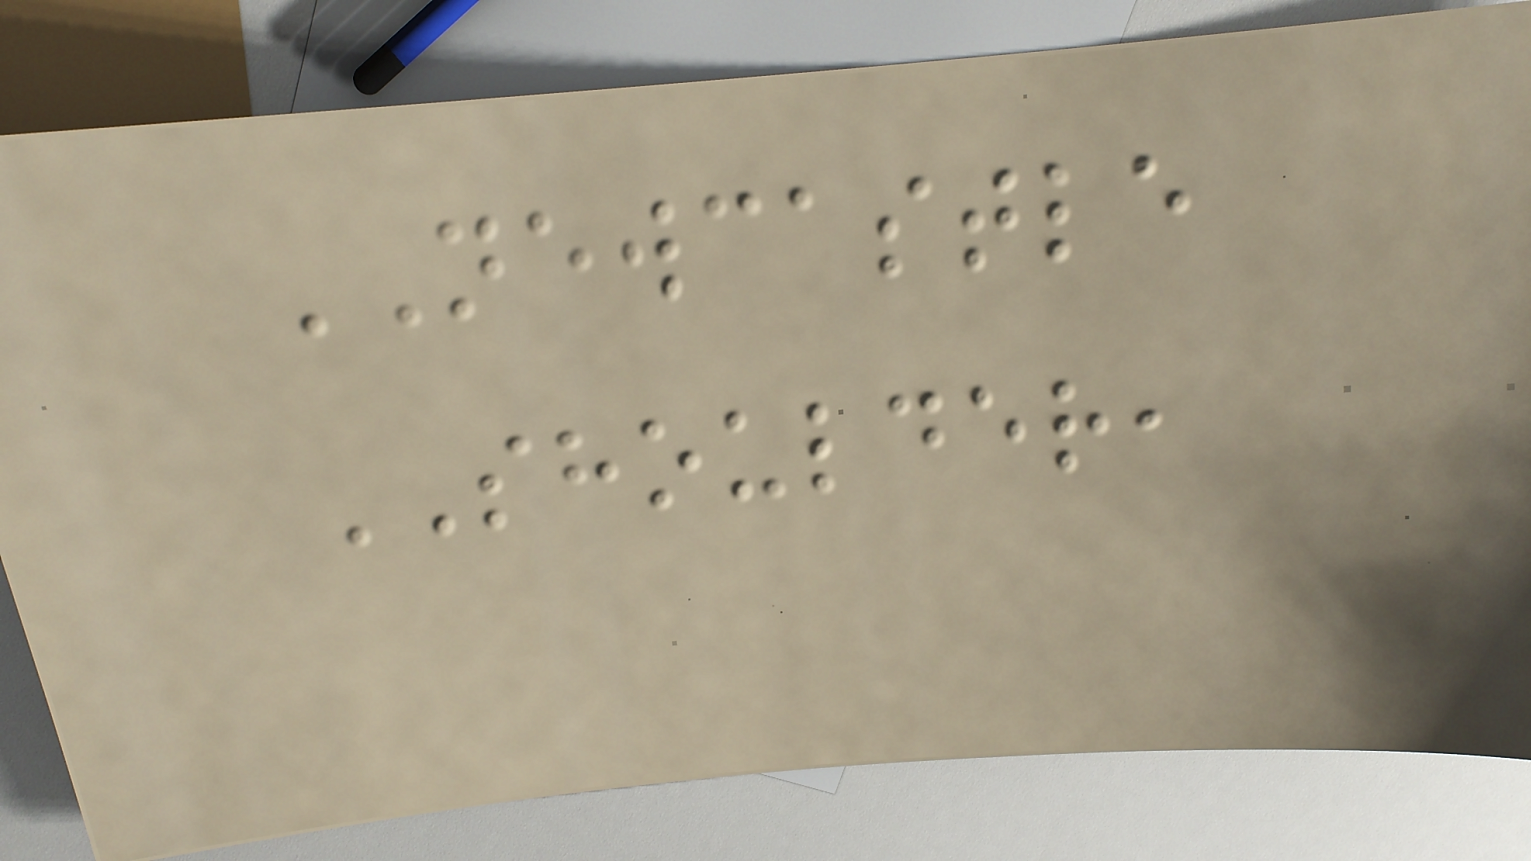NEWCASTLE
SHOULDER,
